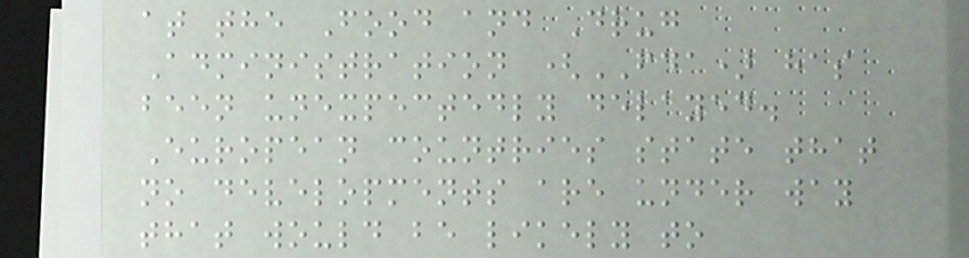at the Food and Drug
Administration (FDA) has
been unexpectedly delayed.
European countries state that
no developments are under way
that would be likely to
